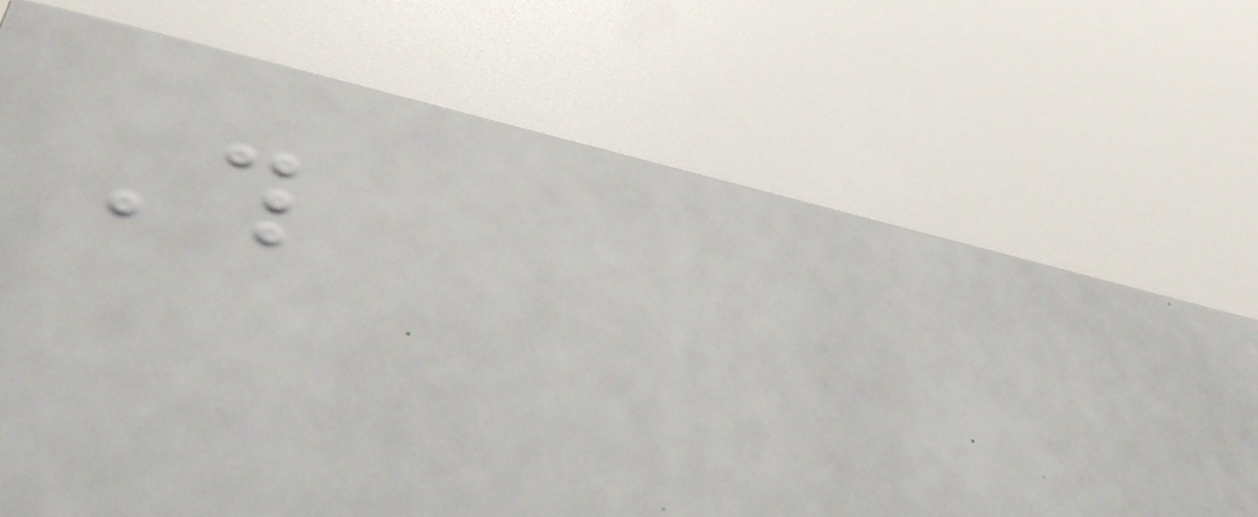This
